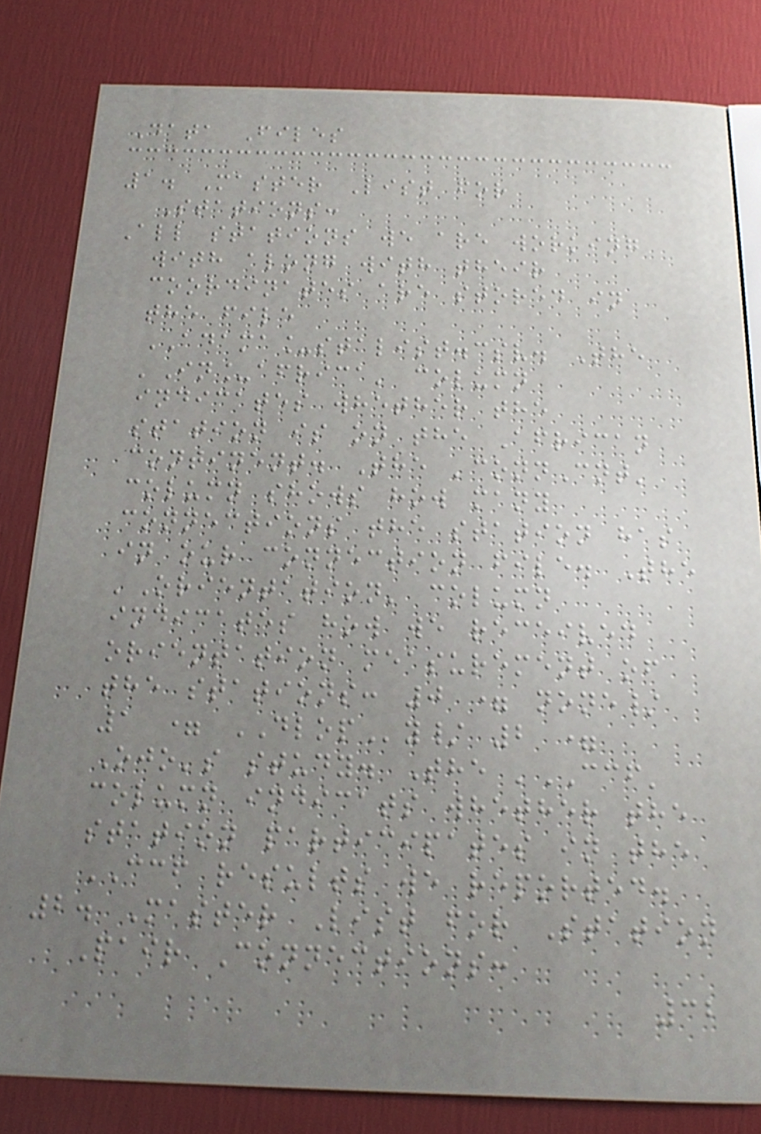Data Files
1. Master List for
Stations:
All stations we are working
with along with their
coordinates are stored in
the file
ADAMA_stalist.csv. The
'In_africa' column
indicates whether the
station is on the African
continent. The 'connCnt'
column shows how many
connections the station has
in our connection file. The
'Orientation' column
indicates how we received
orientation measurement of
the stations: 0 = none/
1 = DLOPy/ 2 =
Ojo's study. The 'CCF'
column indicats whether the
station participates in the
CCF results we reported.
2. Master List for Station
Pair Connections:
32
